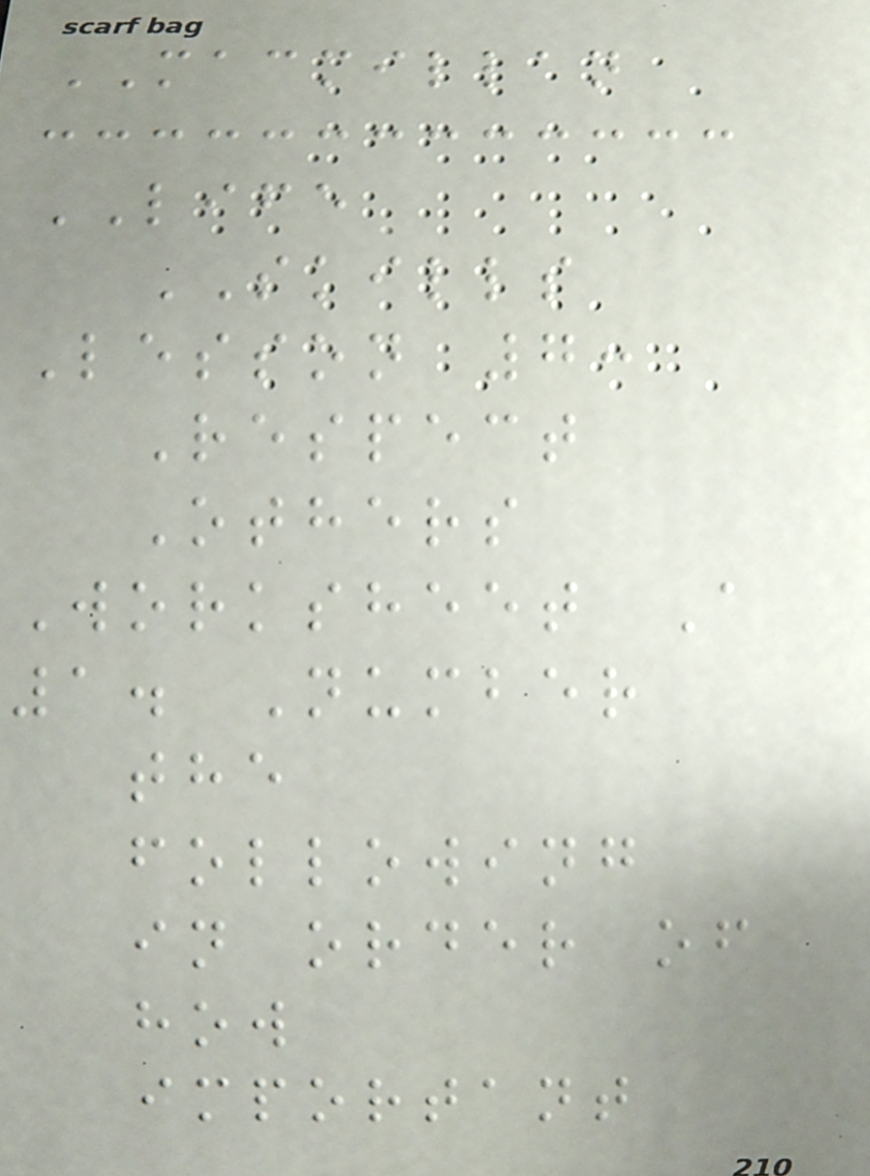MACMILLAN
LIFE
SKILLS
Lesson 7:
Respect
Others
Worksheet A
1. Number
the
following
in order of
how
important
